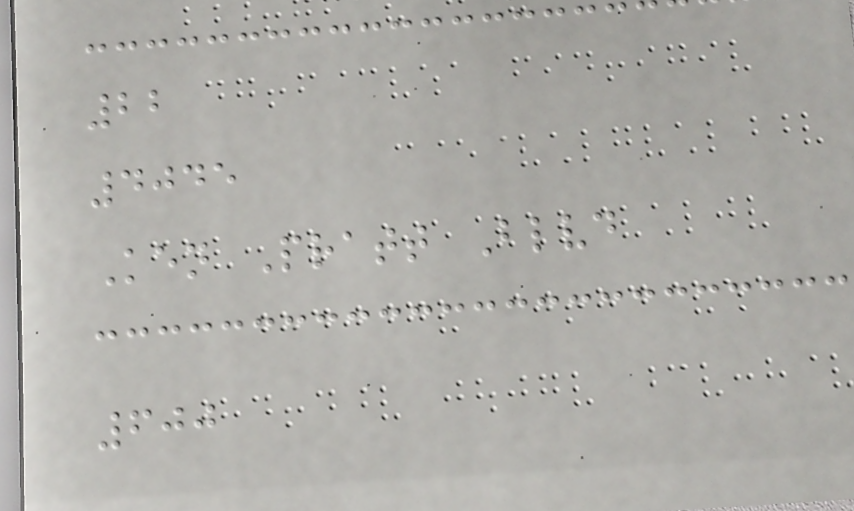22
4045
Ken Pratt Blvd
600
